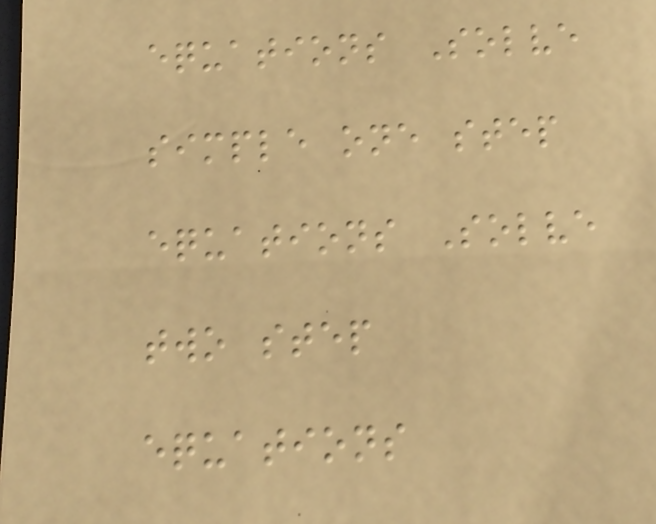equations Solve
simple one step
equations Solve
two step
equations
